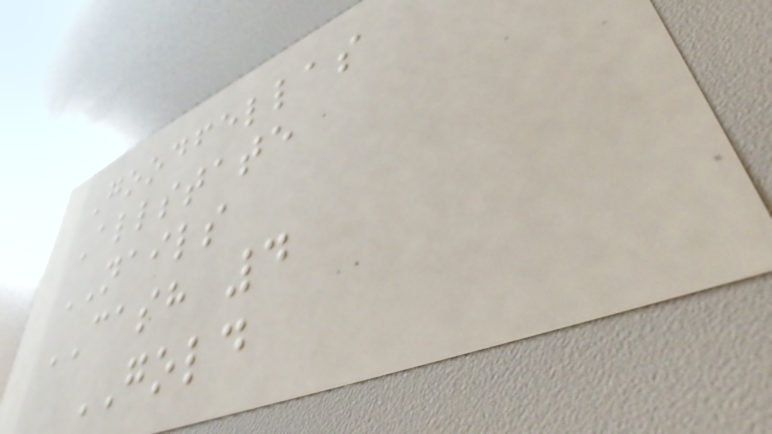Goodfellas
Allstate
NAILS
CASH 4
GOLD
